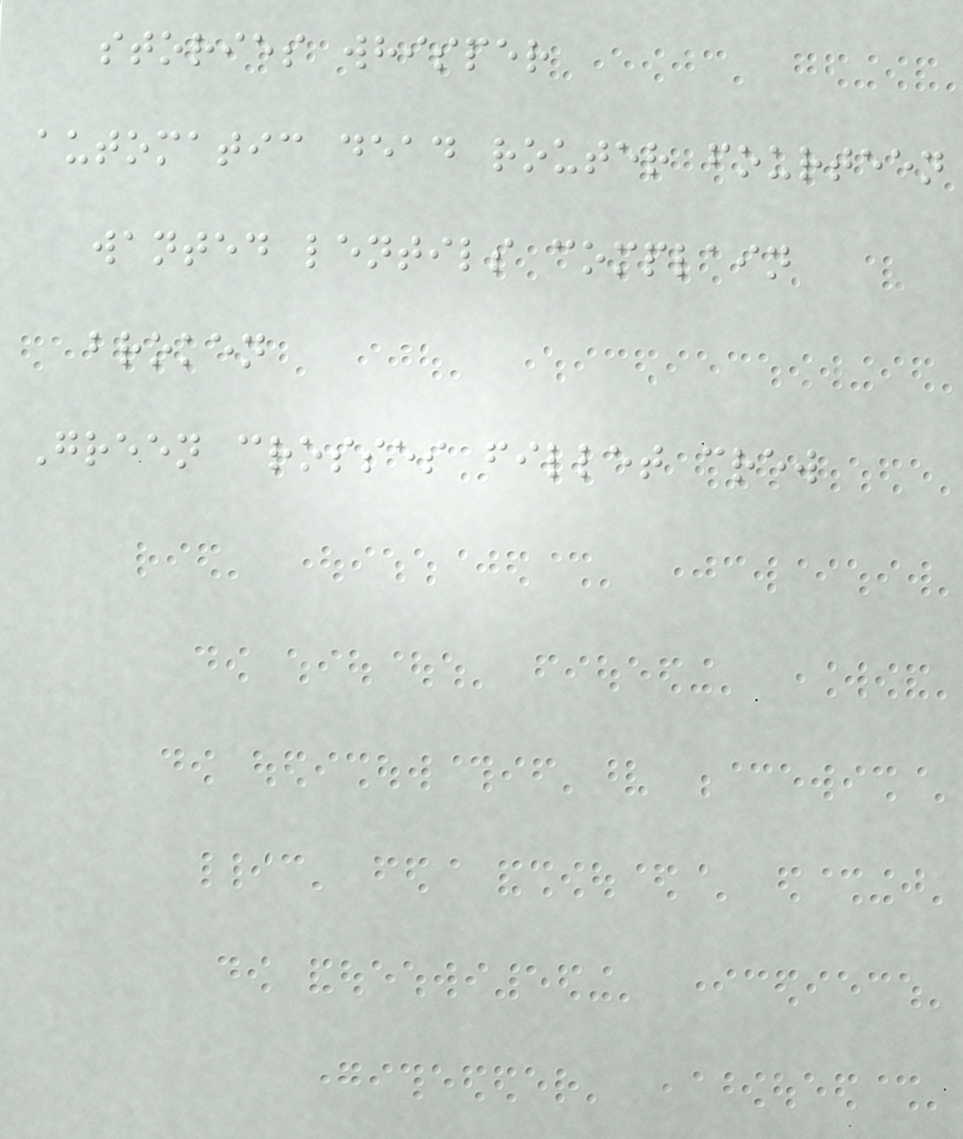stories whisper
automatic dead router fourteen
wanted lentils complain
broken
Green crosses fillet crew
